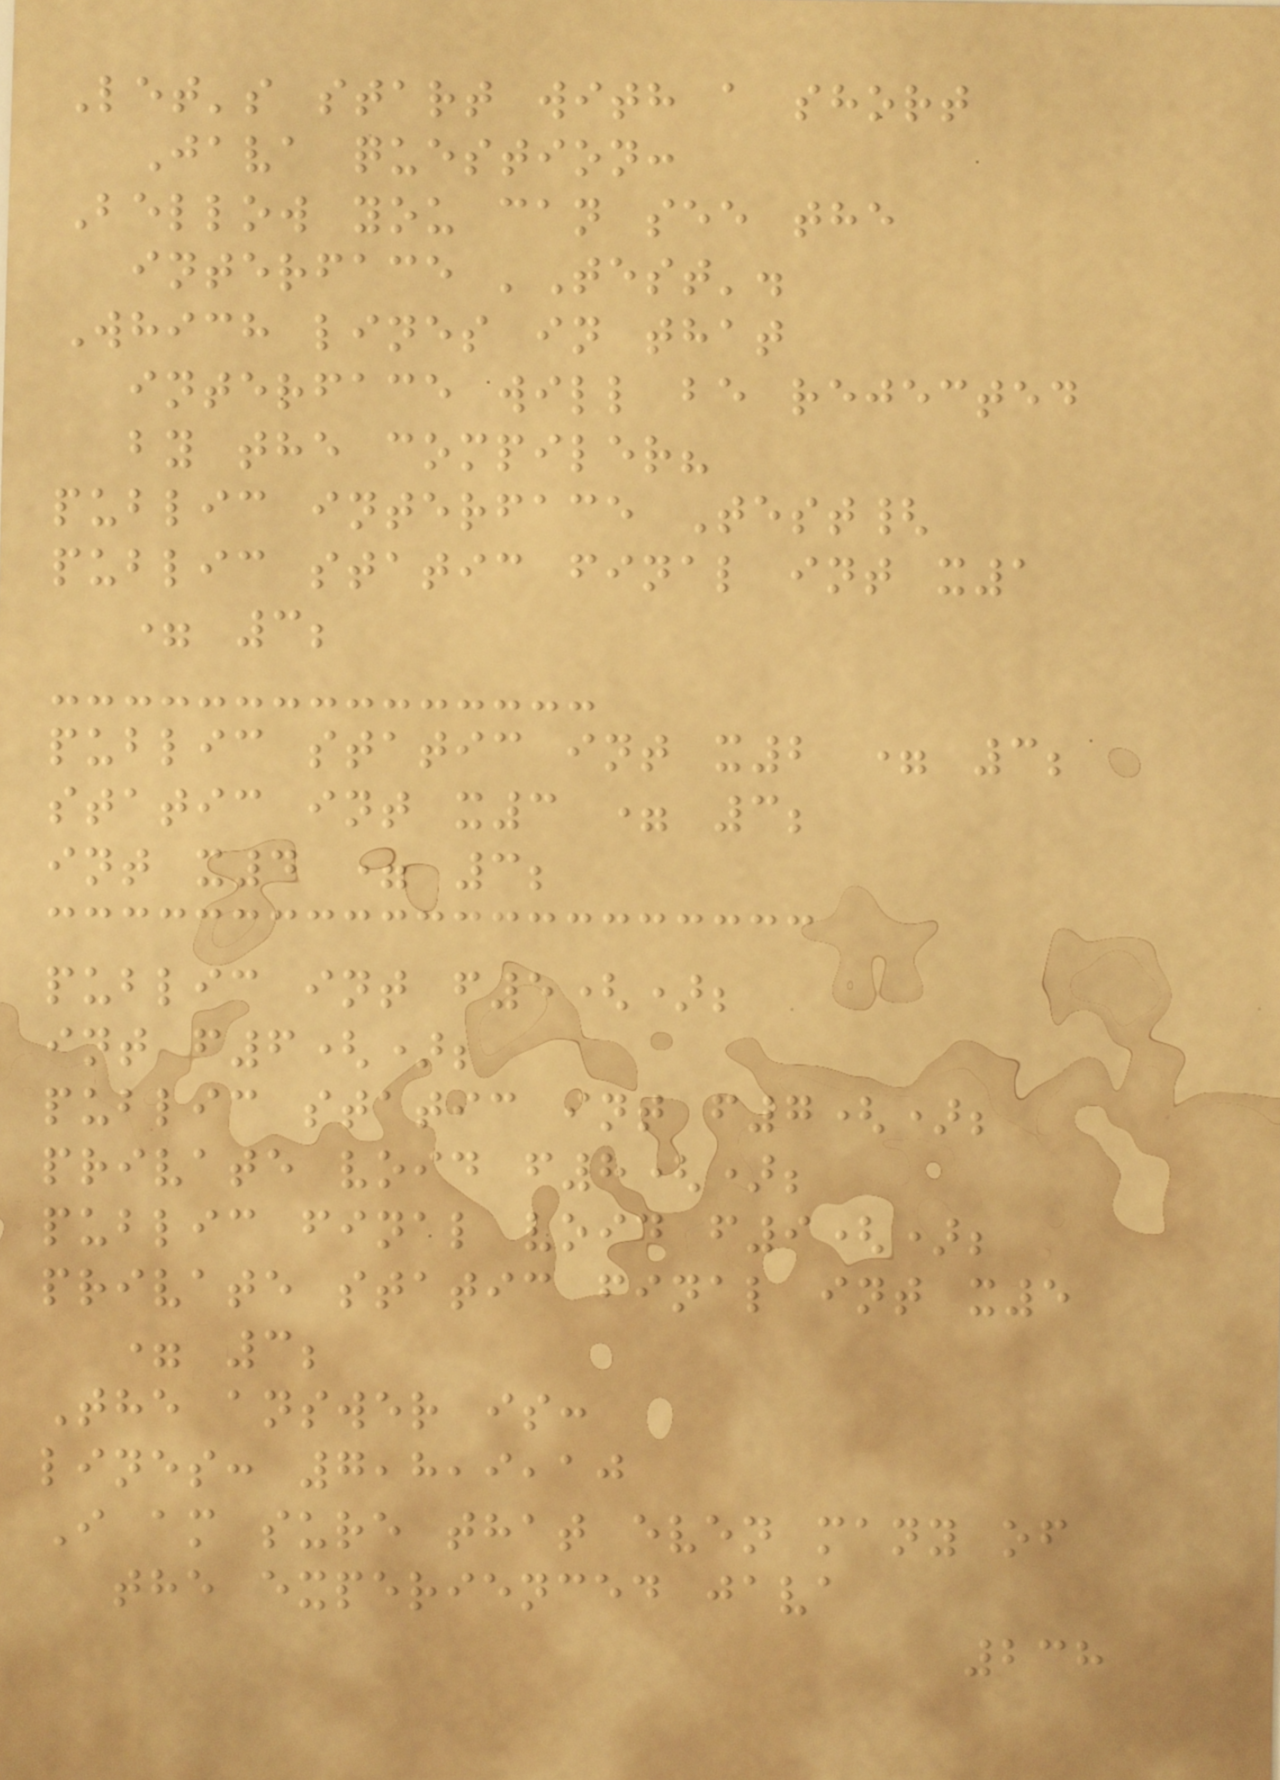Let's start with a short
Java question:
Bellow you can see the
interface 'Test'.
Which lines in that
interface will be rejected
by the compiler?
public interface Test{
public static final int x1
= 3;
public static int x2 = 3;
static int x3 = 3;
int x4 = 3;
public int f5();
int f6();
public static int f7();
private void f8();
public final void f9();
private static final int x5
= 3;
The answer is:
lines: 7,8,9,10
I am sure that even many of
the experienced java
238
